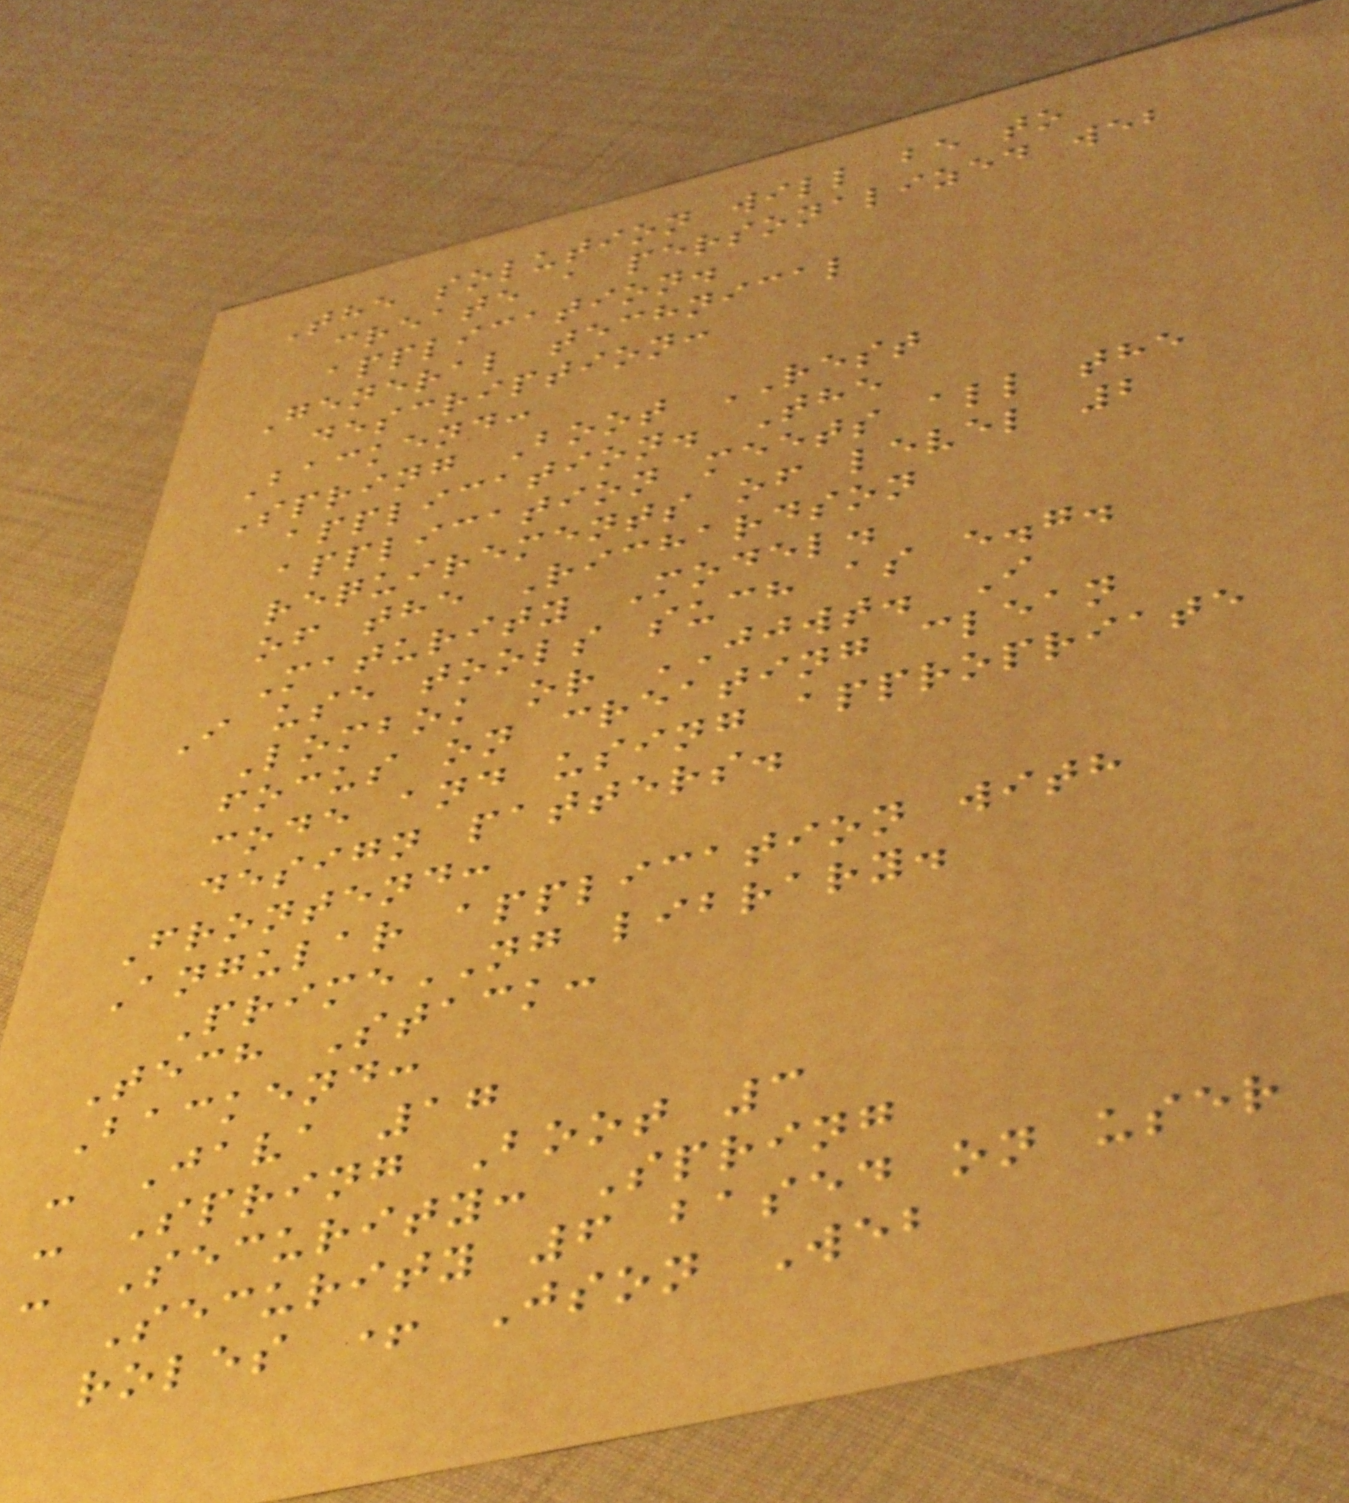The solution will be to
create a personalized web
application.
General technical
description:
Backend:
Spring Boot REST
application. The
application meets all the
requirements of level 2
of the Richardson
Maturity Model.
I use tools such as e.g.
Lombok or JJWT. I
focus on creating clean
code and using appropriate
design patters.
Frontend:
Angular application with
PrimeNG library.
Tech Stack:
Backend:
- Java 17
- Spring Boot 3
- Security: Spring
Security 6 based on user
roles + Json Web
